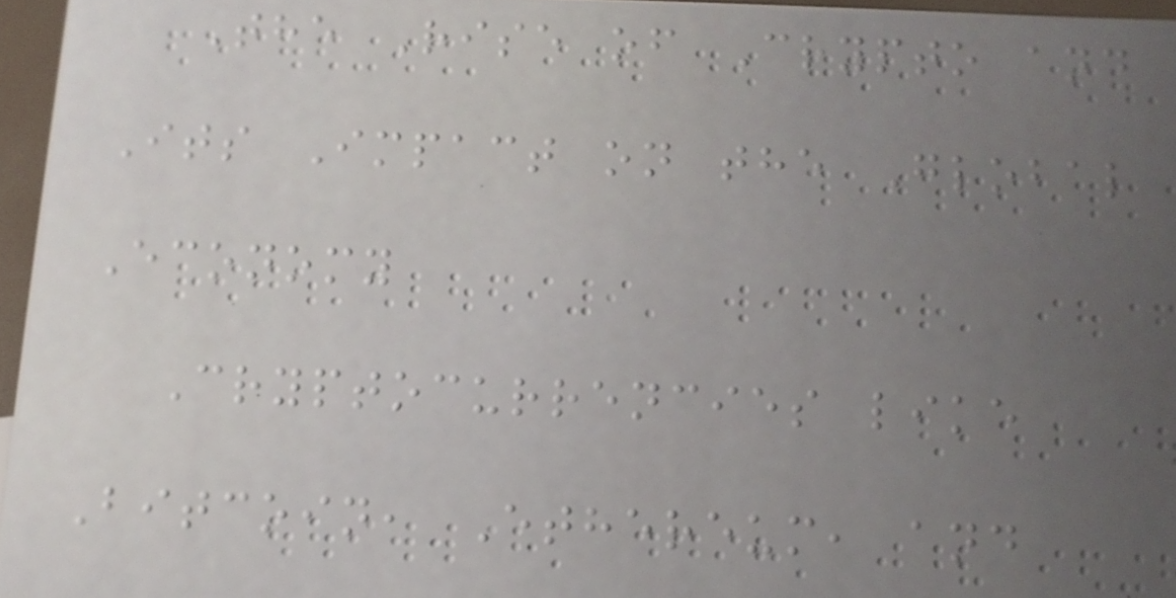The Rise of Crypto and
Its Impact on the Global
Economy
Cryptocurrencies like
Bitcoin, Ethereum, and
